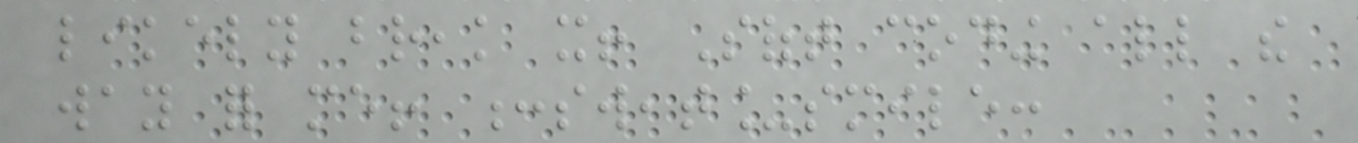likely break it! Soft coding all the
way for me! :sweat_smile:
